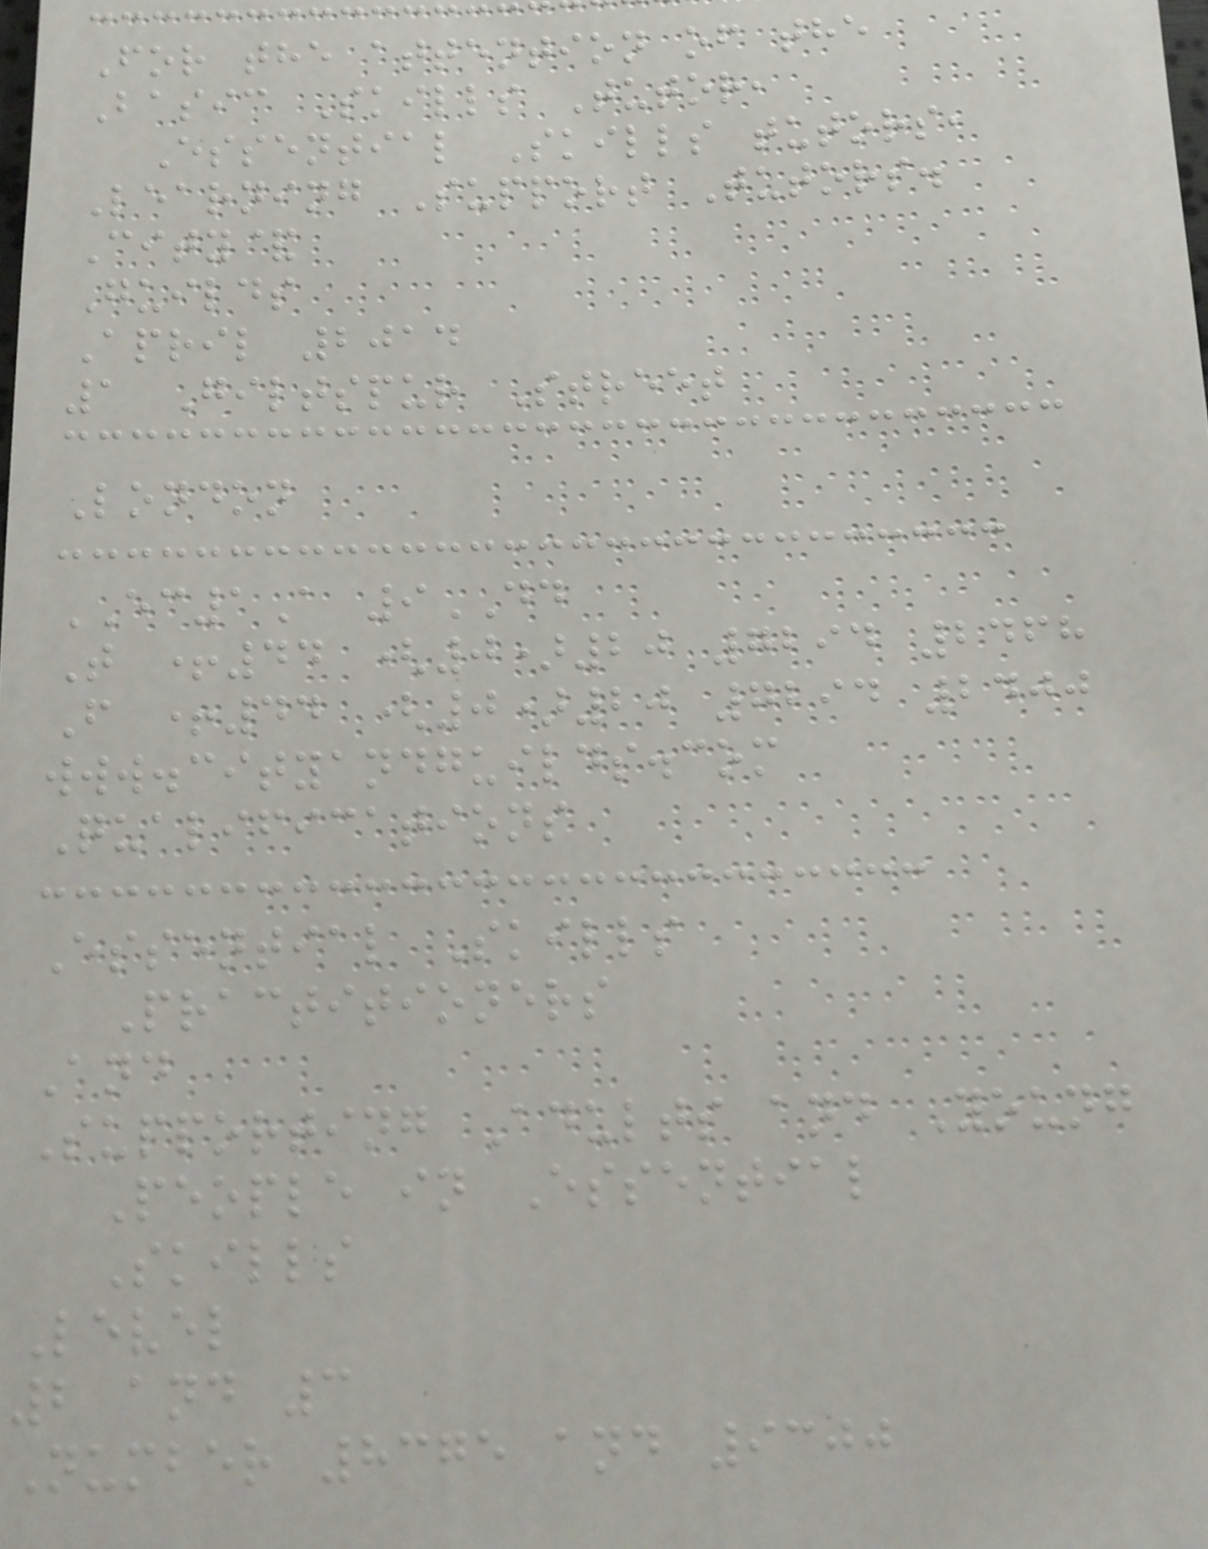For the attention of the
Basic Skills Tutor,
Essential Skills tutors,
Learning Support Tutors.
City&
Guilds
April 2014
1 Giltspur Street
London
EC1A 9DD
T +44 (0)20 7294 2468
F +44 (0)20 7294 2400
www.cityandguilds.com
Qualifications
Essential Skills
Practitioners
And
Supporting Adults and Young
People in Essential
Skills
Level
2 and 3
Number 8375 and 9300
